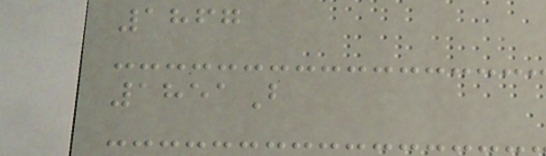1867
1851B
